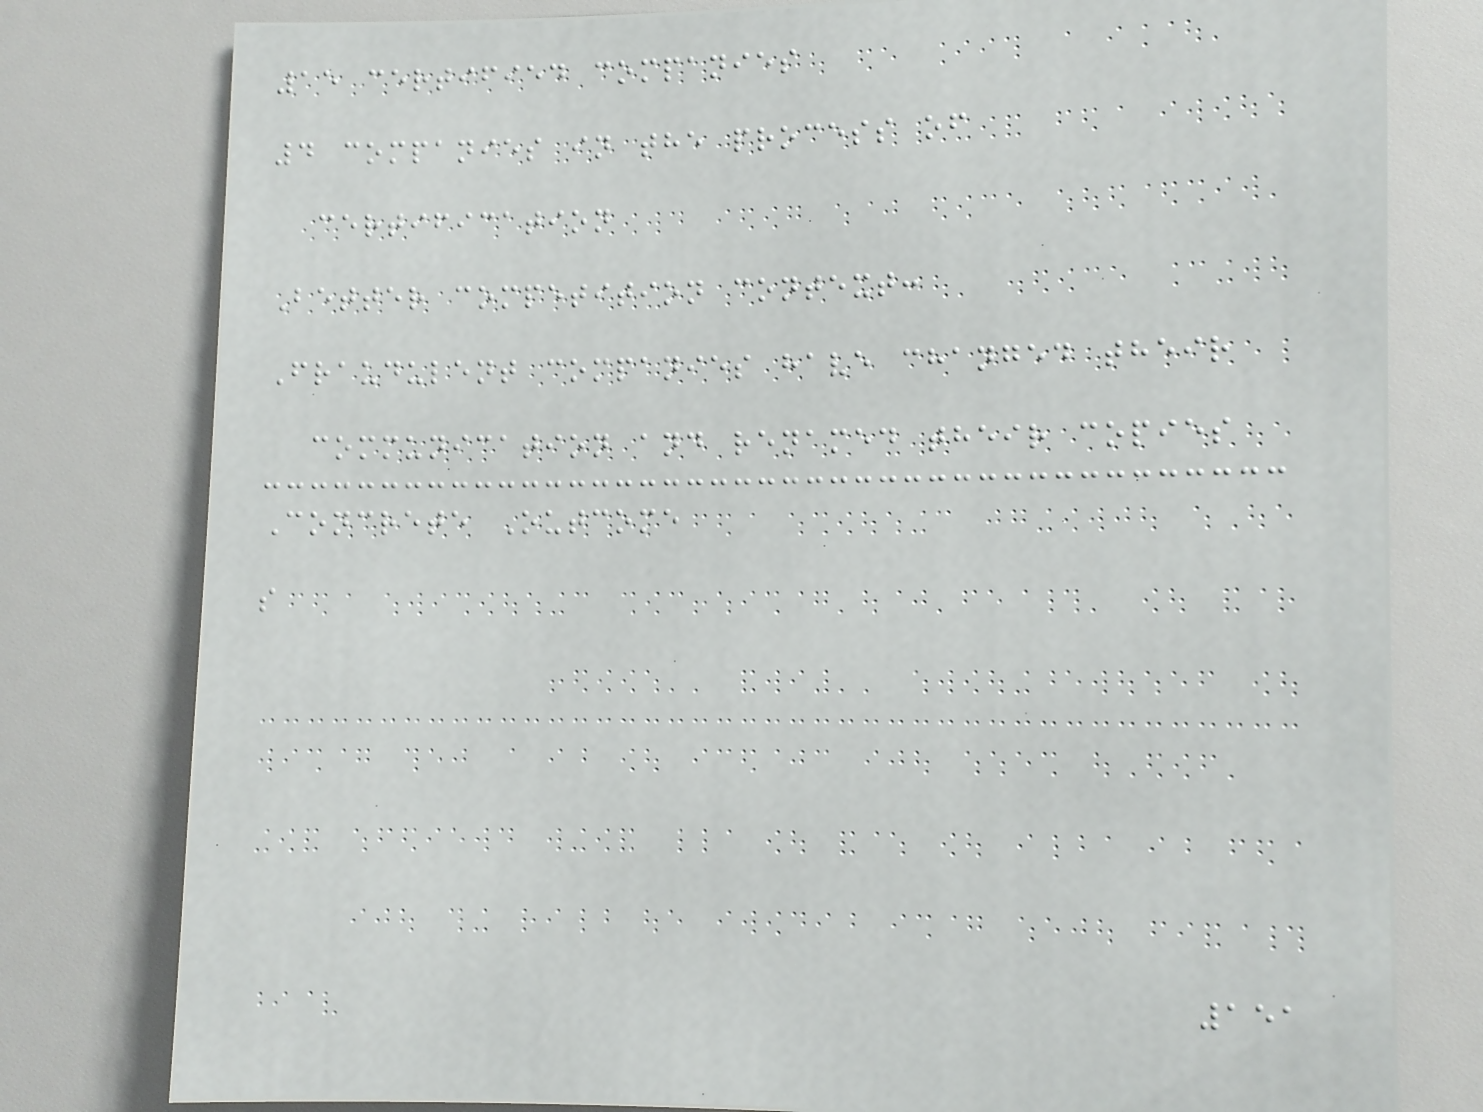15 certified companies
4 companies in the process of
certification
Better competition context:
Fraudulent companies have changed their
communication and renamed their copies
Concrete Outcome
s
151
